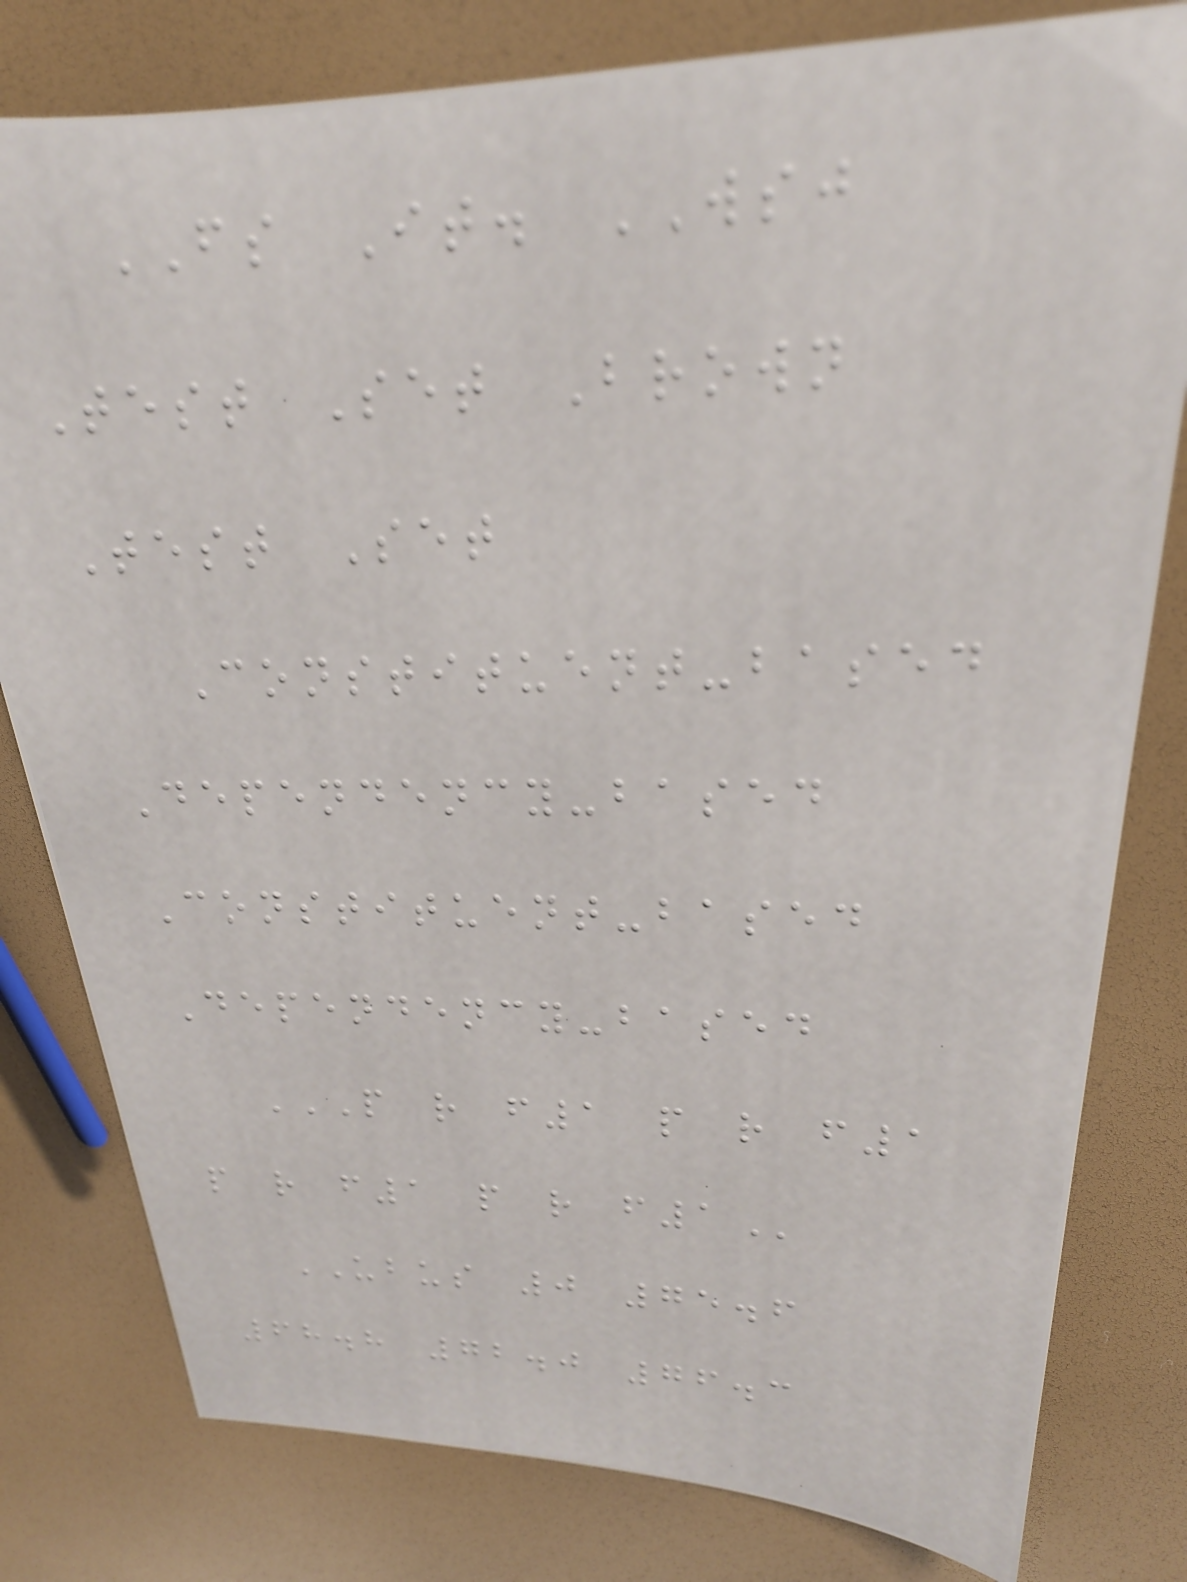FS It. WSJ
Test Set Brown
Test Set
Constituent-based
Dependency-based
Constituent-based
Dependency-based
P R F1 P R F1
P R F1 P R F1
UBUS 0 75.6
68.8 72.0 76.3
